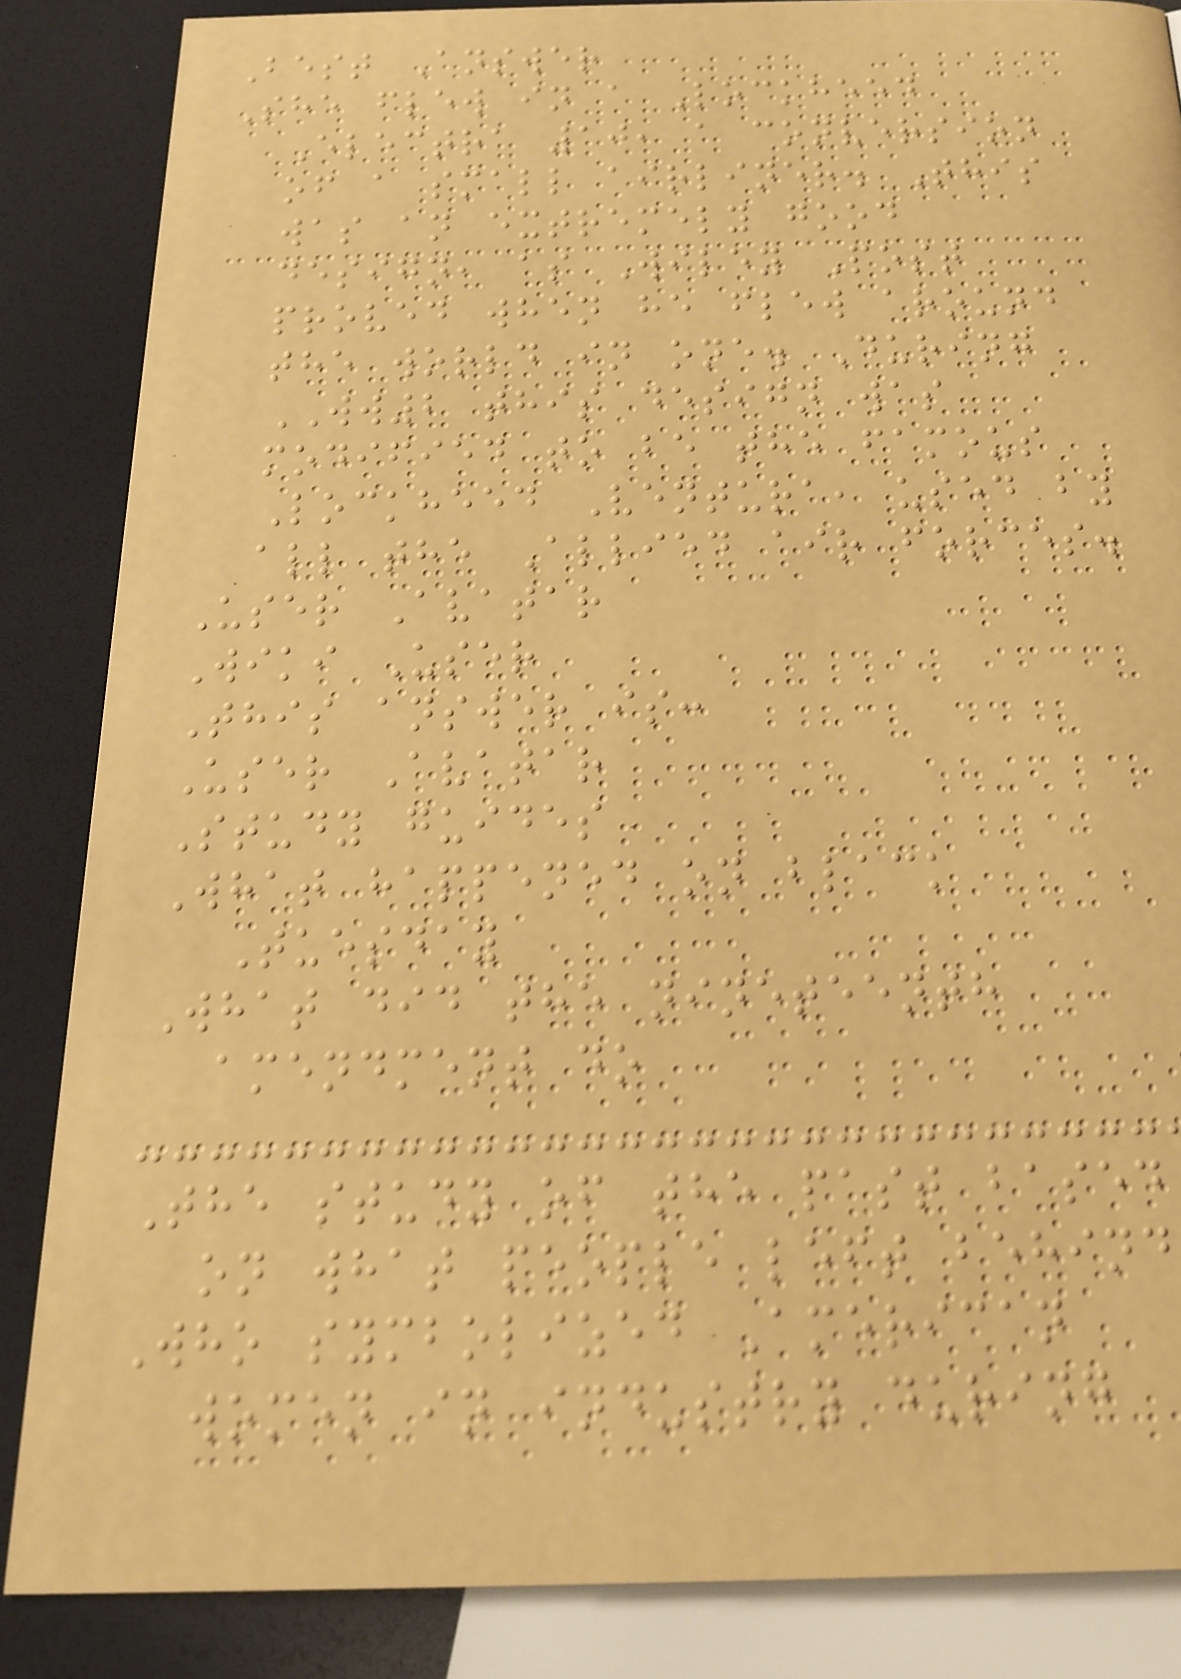Best Answer
She flew in a Lockheed
Electra 10, a conversion
of a small airliner. This
was an extremely good
design, as Wiley Post
proved when he flew around
the world in one. During
WW2 this design was
modified to be the famous
Lockheed Ventura, used by
all the Allied air forces.
User Avatar
Wiki User
This answer is:
User Avatar
Study guides
What happened on black
Tuesday
What did the nineteenth
amendment do
The study of the past based
on what people left behind
Who symbolized American
women in industry during
